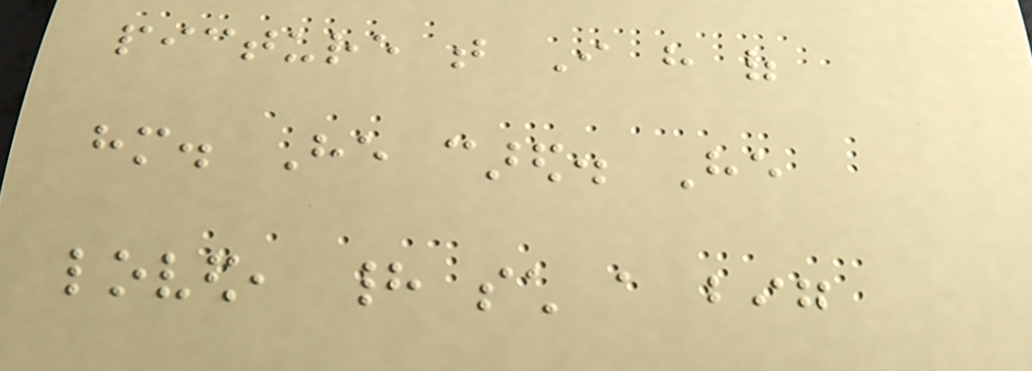picture that I have of
him. He cared. He
loved, had such a big
